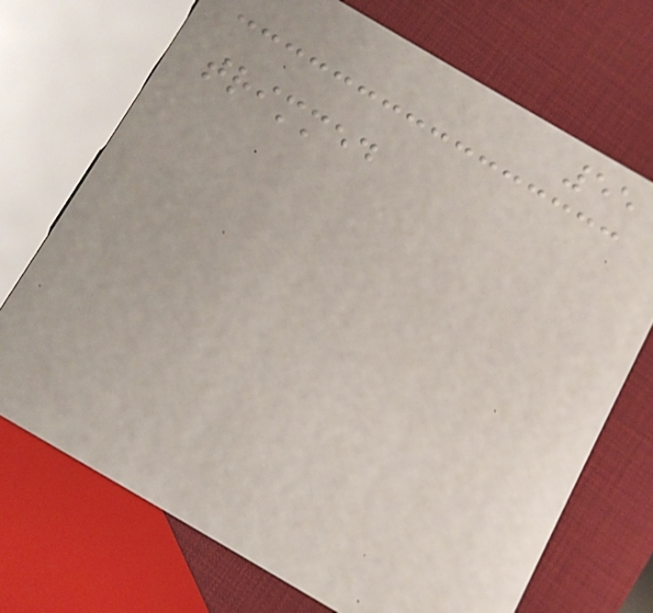55
trimmed
